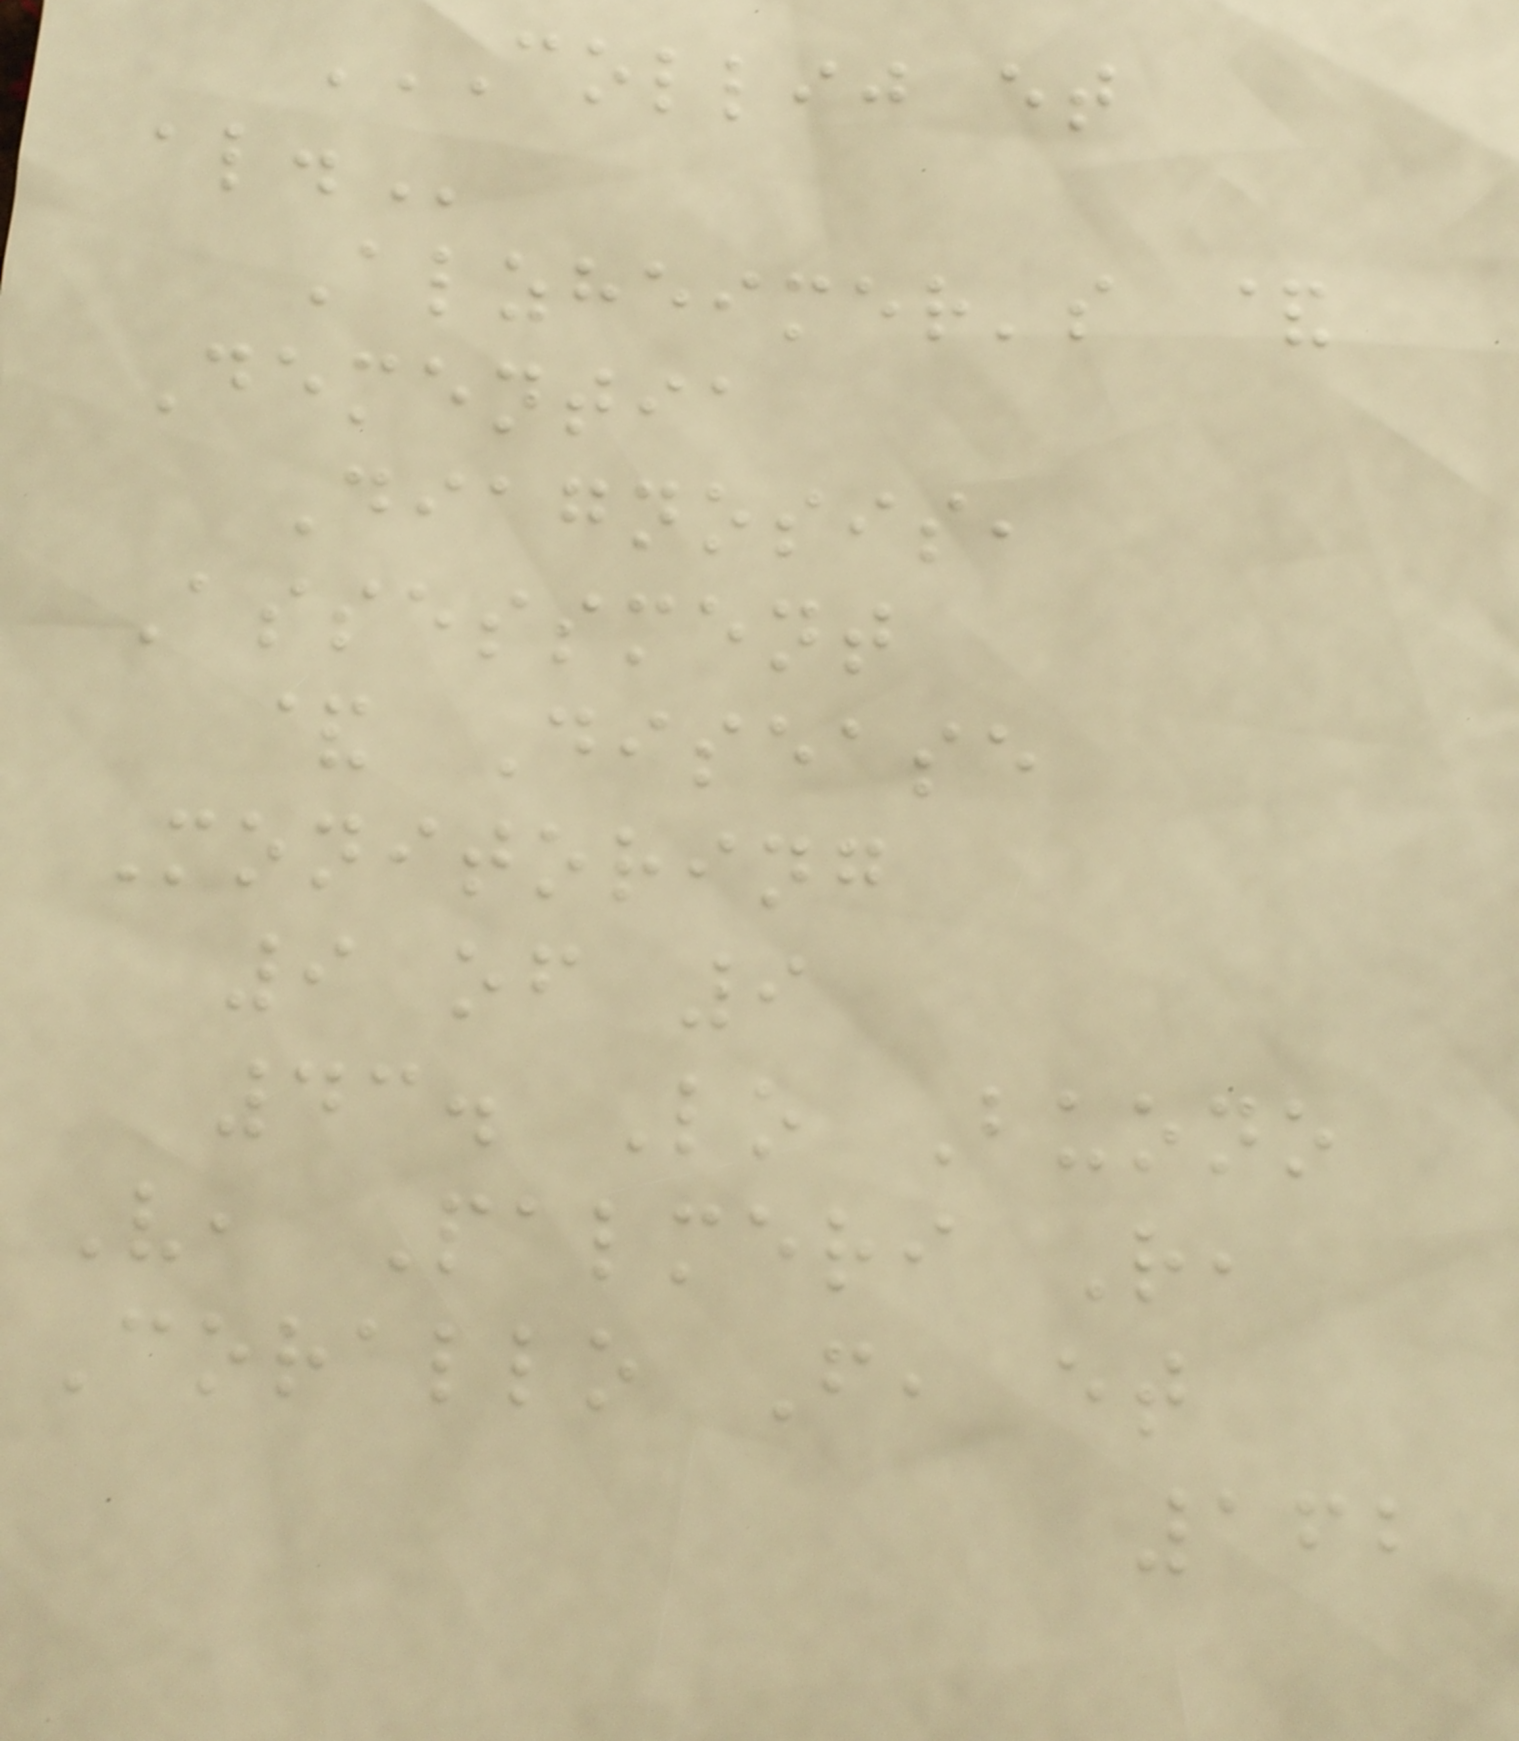COLLIJ ET
AL.
Alzheimer's &
Dementia
Diagnosis,
Assessment
& Disease
Monitoring
9 of 9
43. Lo Buono
V, Palmeri R,
Corallo F, et
162
